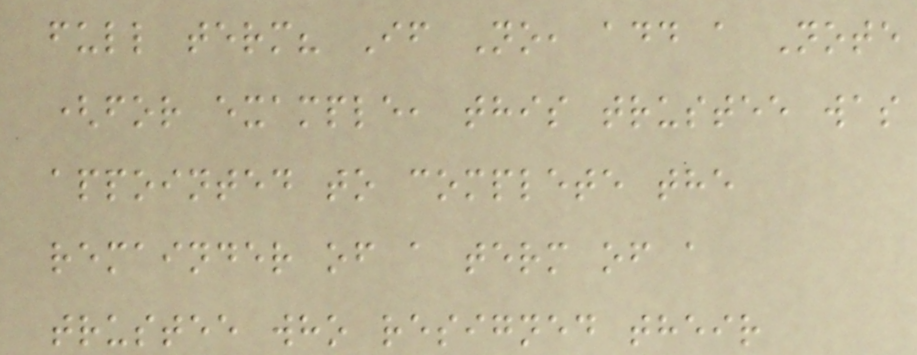full term? If No, add a Note
(for example, this trustee was
appointed to complete the
remainder of a term of a
trustee who resigned their
